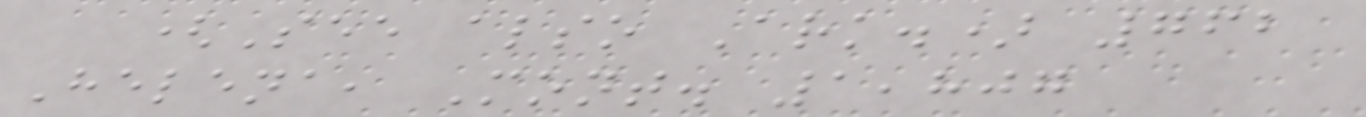(See also Ark.) 762
Helena, Mont. 1,807
